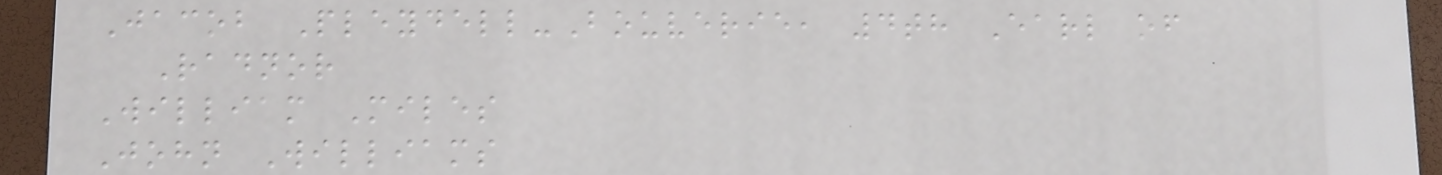Jacob Pleydell-Bouverie, 4th Earl of
Radnor
William Miles
John Williams
